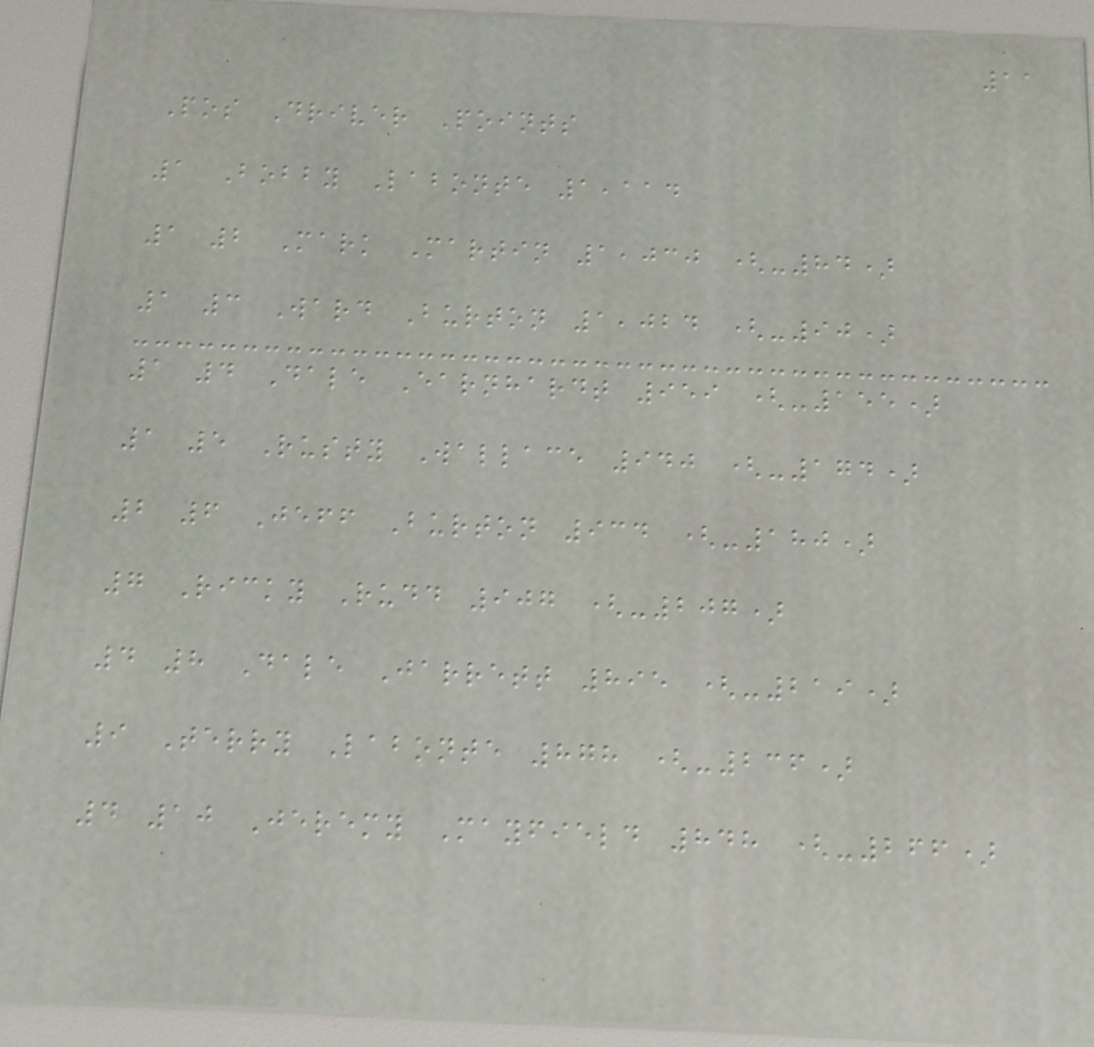11
Pos Driver Points
1 Bobby Labonte 1,114
1 2 Mark Martin 1,030 (-84)
1 3 Ward Burton 1,024 (-90)
1 4 Dale Earnhardt 959 (-155)
1 5 Rusty Wallace 940 (-174)
2 6 Jeff Burton 934 (-180)
7 Ricky Rudd 907 (-207)
4 8 Dale Jarrett 895 (-219)
9 Terry Labonte 878 (-236)
4 10 Jeremy Mayfield 848 (-266)
